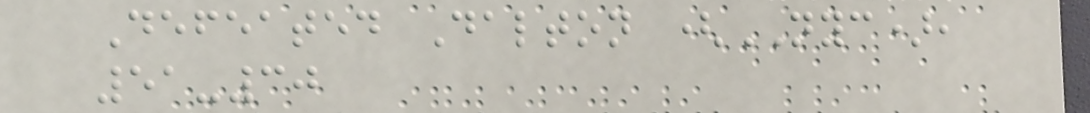Defeated Dalton (NYC),
51-30
